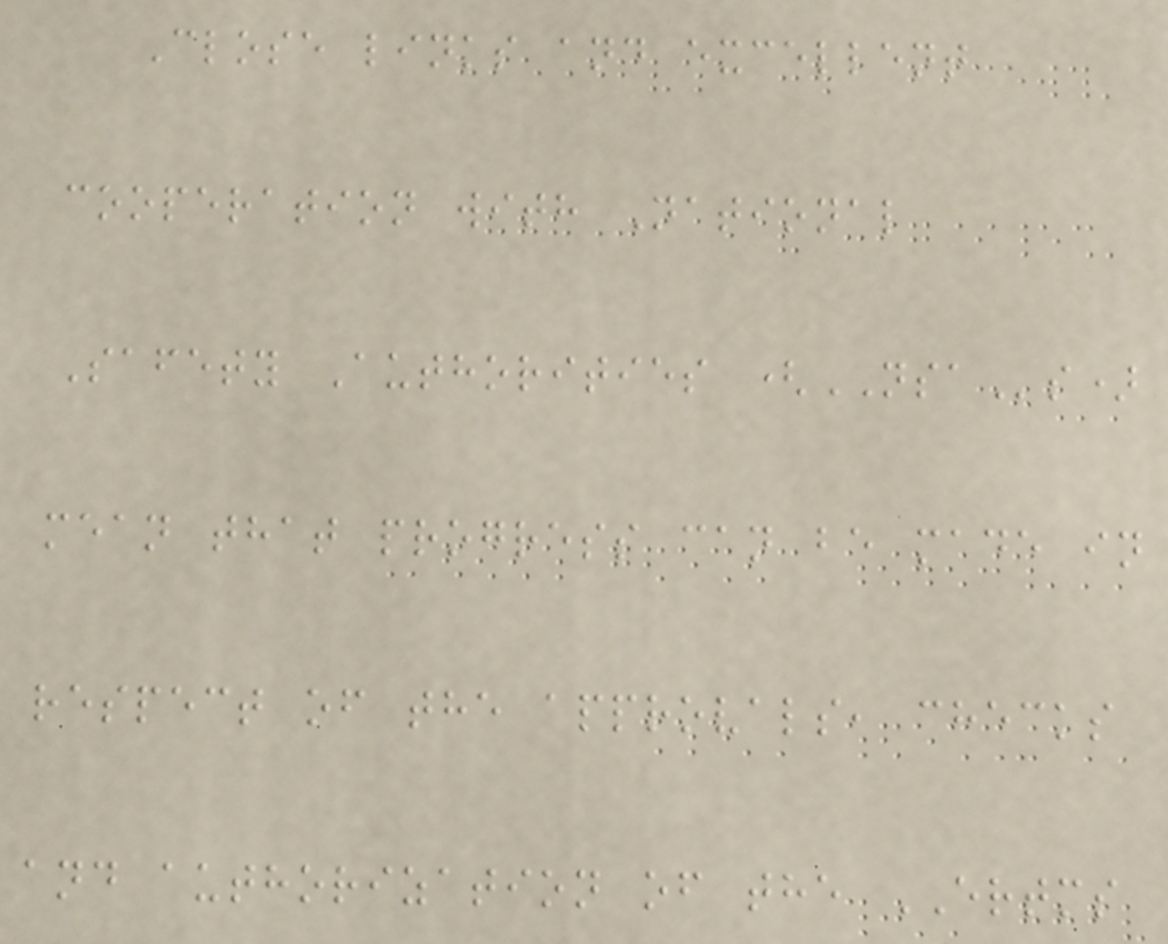Close links and excellent
cooperation with National
Safety Authorities (NSAs)
mean that progress can be made in
respect of the approvals, checks
and authorization of the ERTMS
